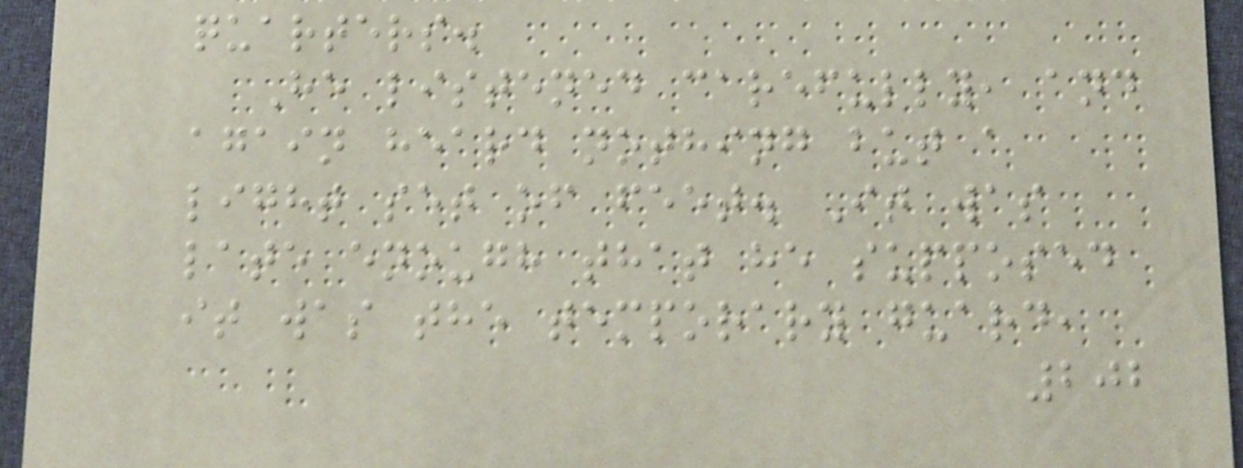quarters.
He listened carefully, and
again heard nothing but a
light set of feet. It was
late enough that he supposed
it was the temporary guard,
202
